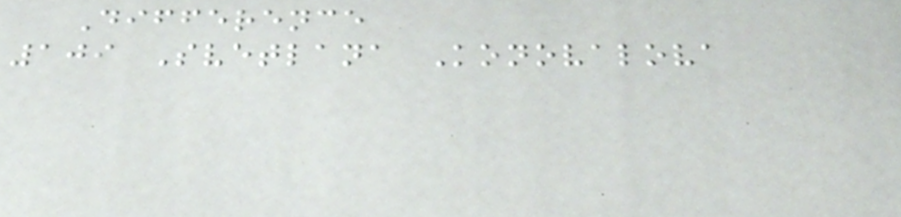Difference
109 Svetlana Konovalova
